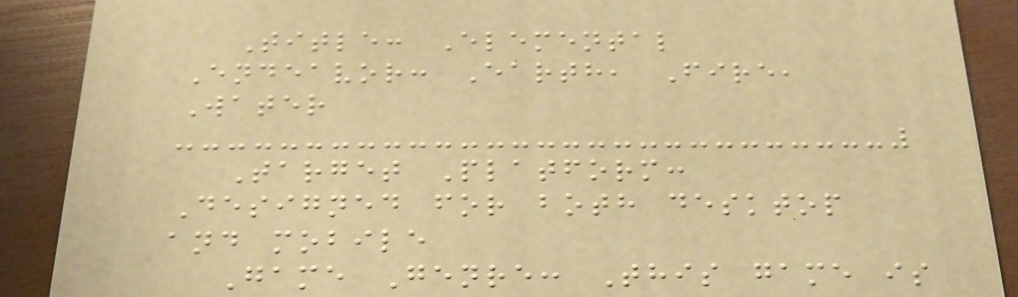Title: Elemental
Endeavor: Earth, Fire,
Water
Target Platform:
Designed for both desktop
and mobile
Game Genre: This game is
